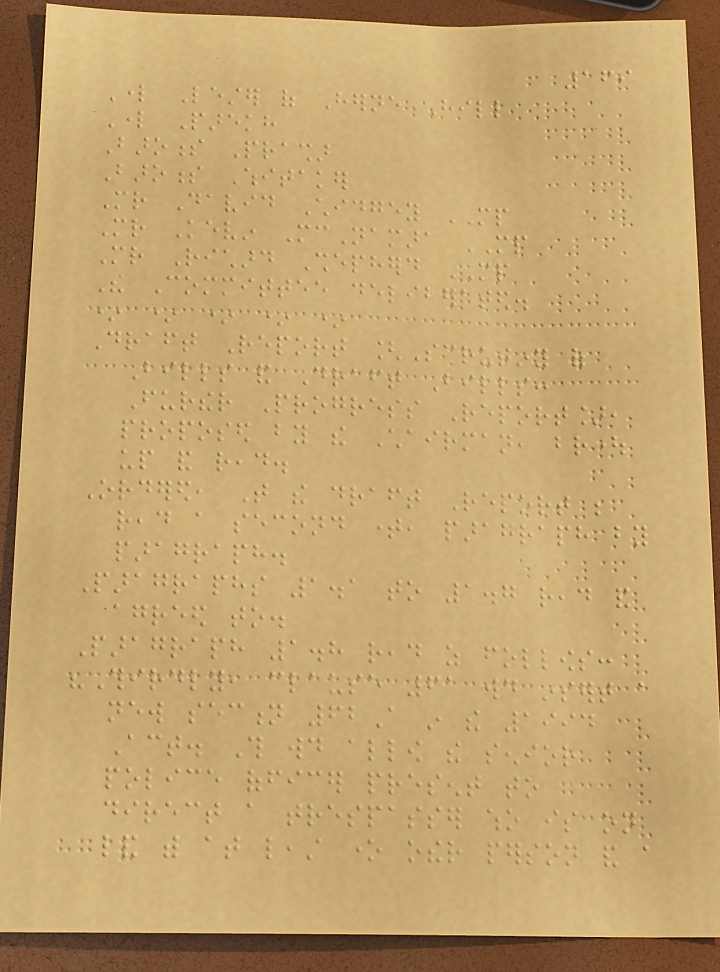169
Lord Lester of Herne Hill
Lord Parekh
Baroness Prashar
Baroness Whitaker
Mr David Chidgey MP
Mr Kevin McNamara MP
Mr Richard Shepherd MP
The Committee deliberated.
* * * * *
Draft Report [Scrutiny of
Bills and Draft Bills:
Further Progress Report],
proposed by the Chairman, brought
up and read.
Ordered, That the draft Report be
read a second time, paragraph by
paragraph.
Paragraphs 1.1 to 1.7 read and
agreed to.
Paragraph 1.8 read as follows:
"Thirdly, clause 61 would insert a
new section 62A in the 1994
Act. This would allow the senior
police officer present to
direct a trespasser who is on
land with at least one other person and a
